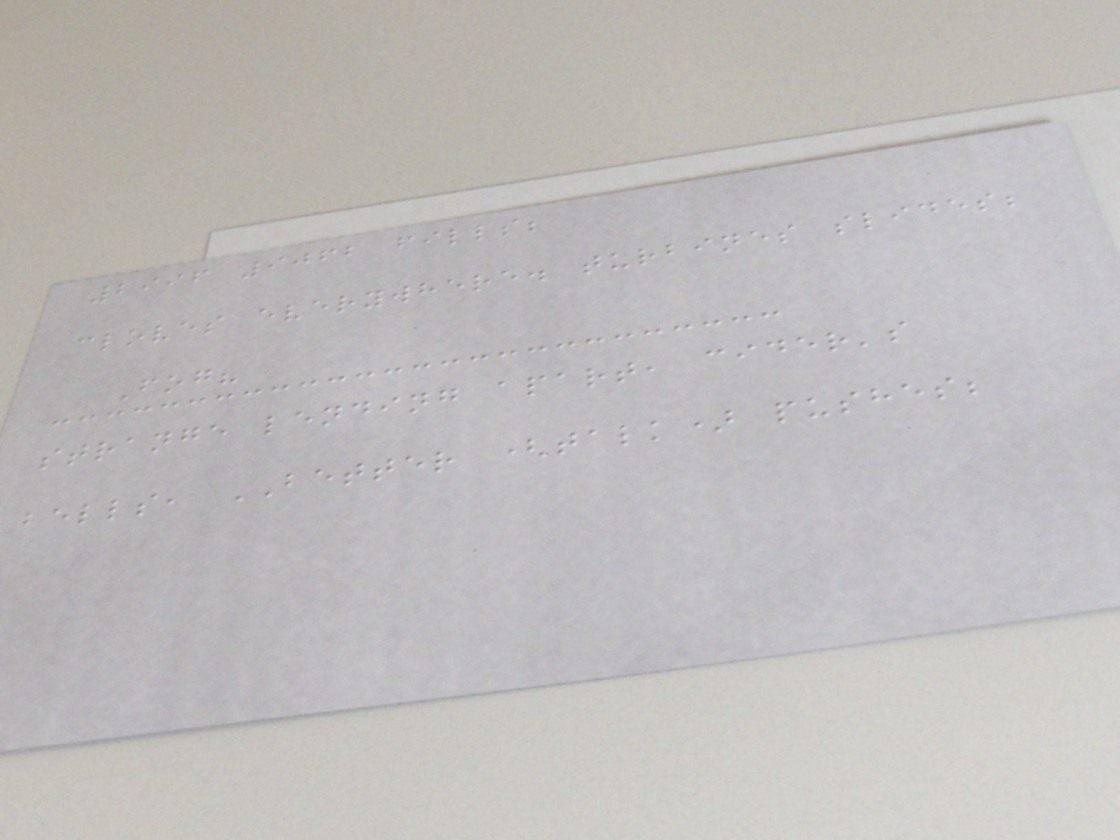2996 9062 fills;
cloves everywhere. turbines slides;
Fog?
strange lending apart, cider's
bells, BETTER (talk) pushes;
